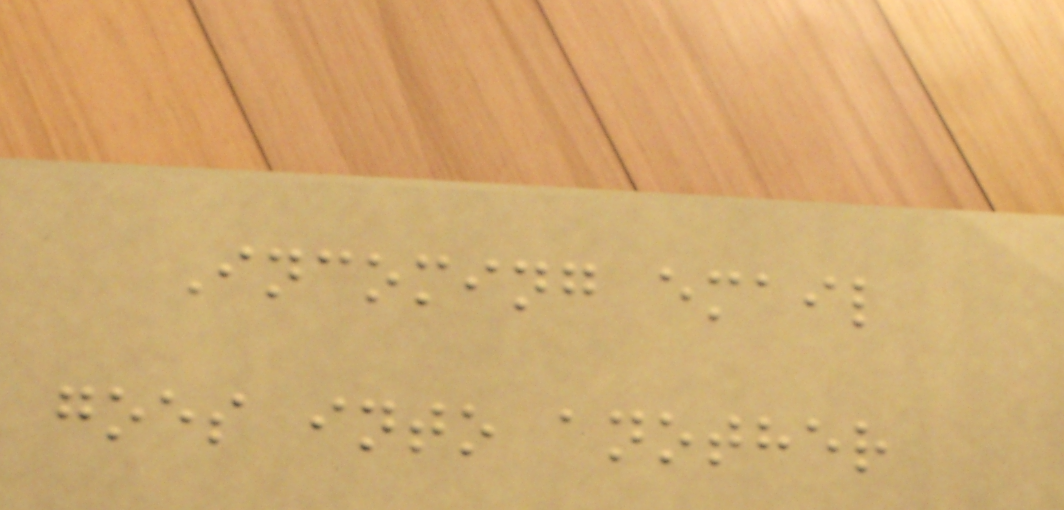Incoming email
goes into another
